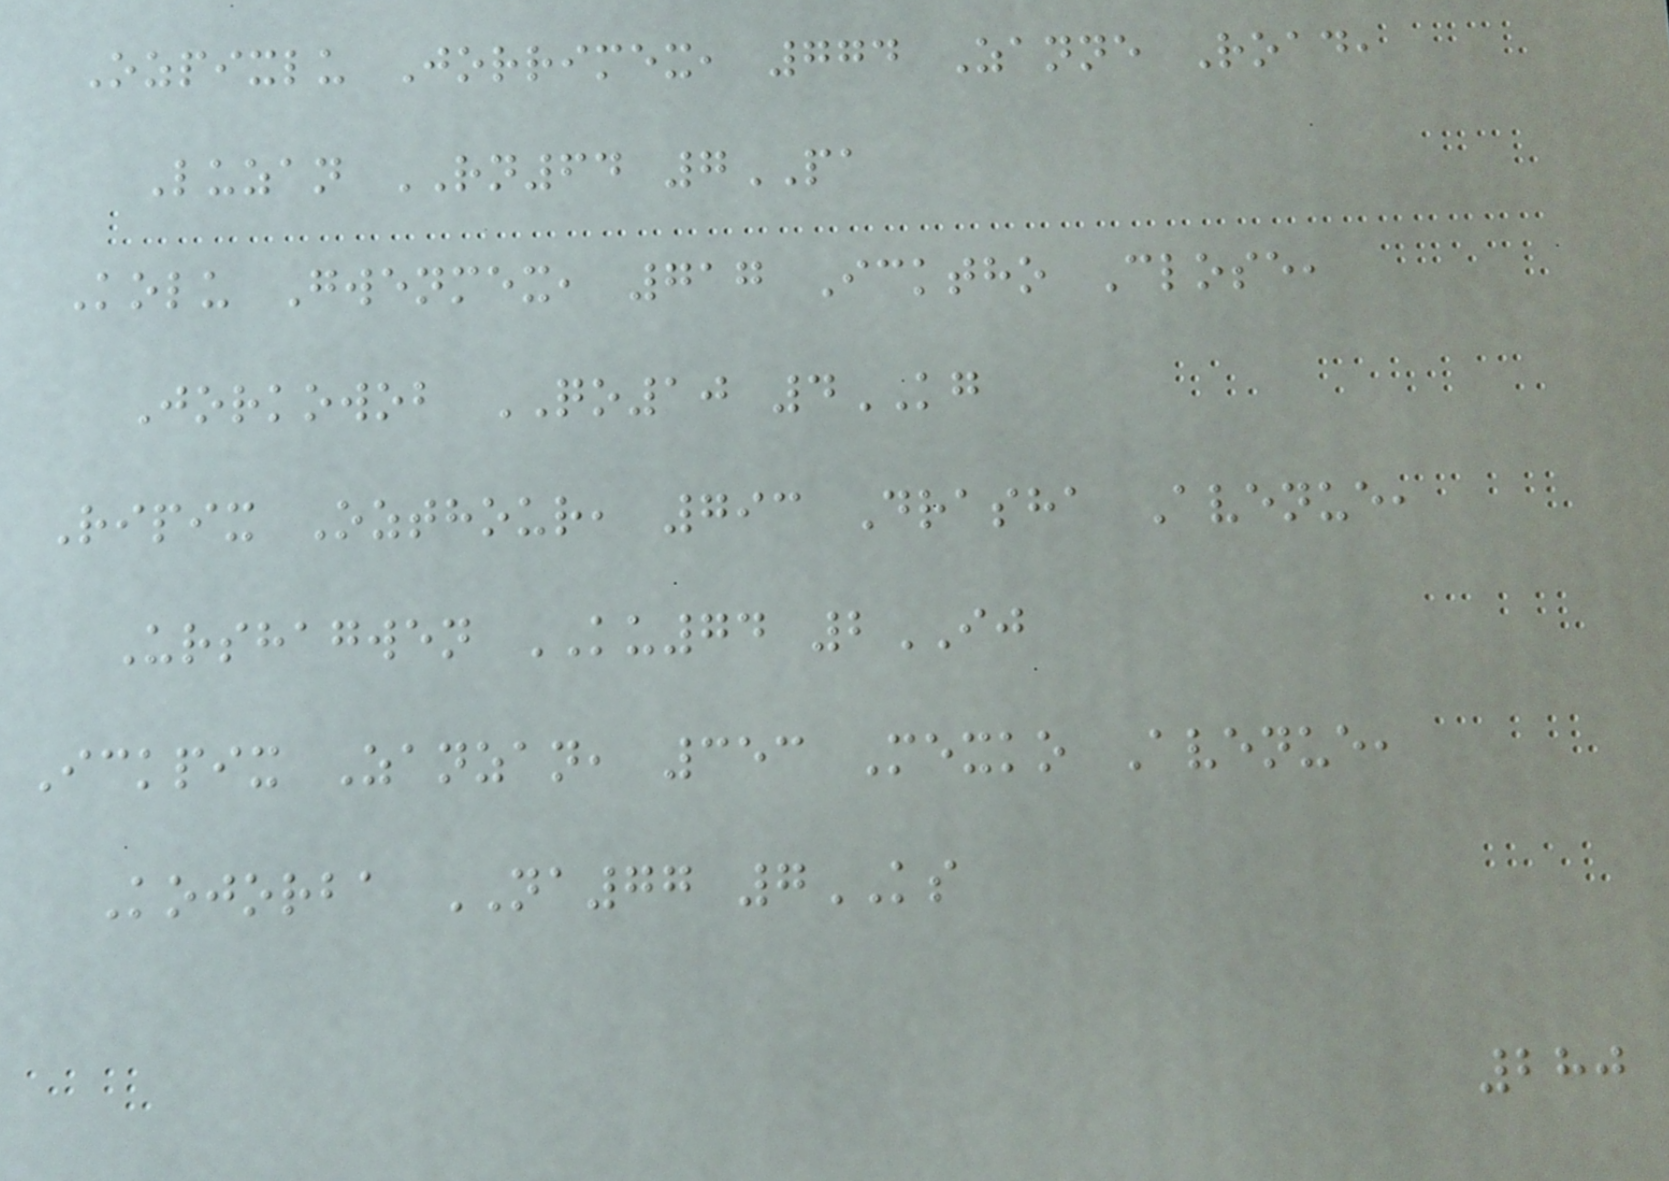Ozpixlu Jorrimex, 774 Zanne Road,
Luzan RN64 7PA
Kolu Gwenmex, 717 Icktho Close,
Jorkowob QO10 4KG
Ripix Ozthour, 793 Drasha Avenue,
Urshagwen KU74 2IJ
Ickpix Zanzan, 353 Mexko Avenue,
Kojorba NA77 7KS
280
